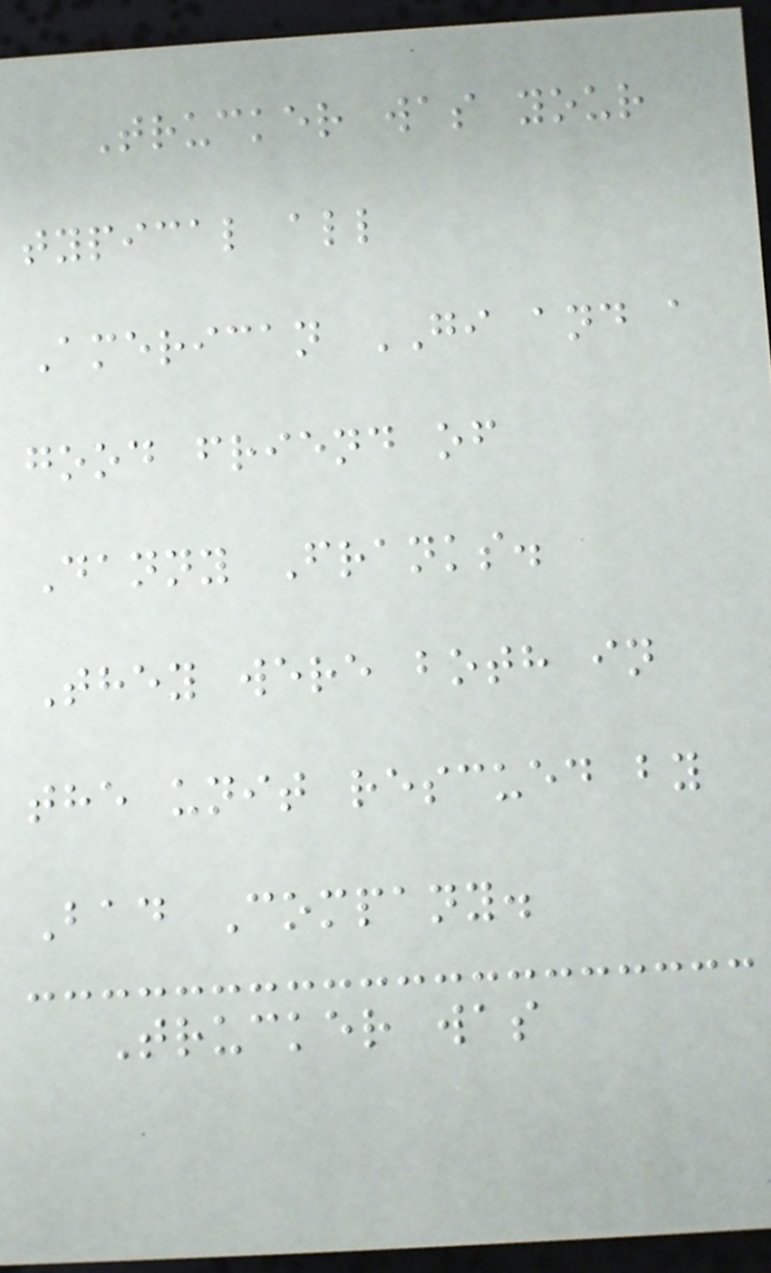Trucker was your
typical all
American GI and a
good friend of
Danny Franks.
They were both in
the unit rescued by
Bad Company.
Trucker was
